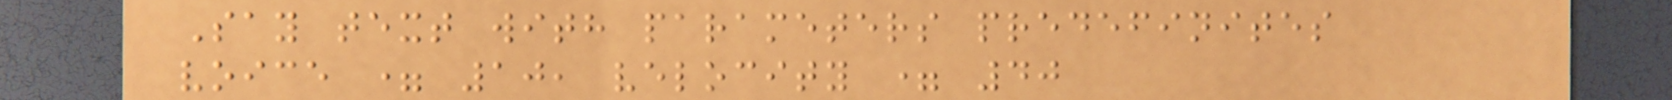Say text with parameters predefinites
voice = 10, velocity = 40
